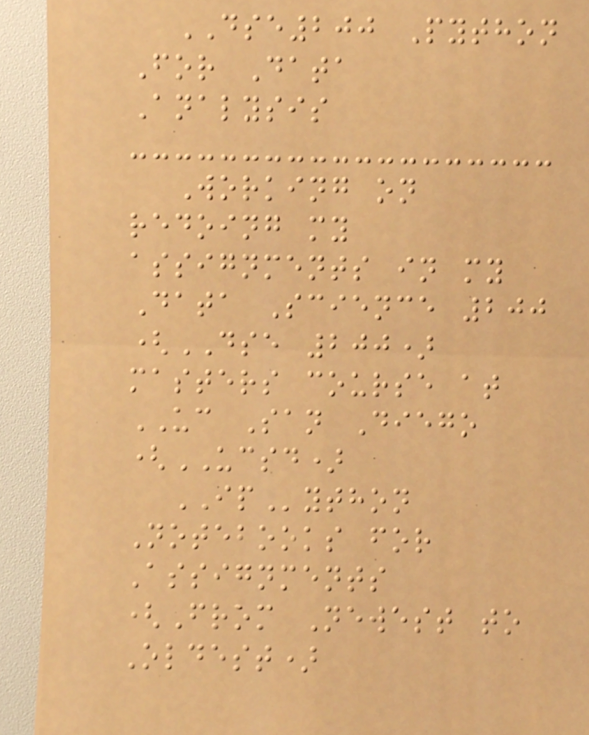DSE200 Python
For Data
Analysis
Working on
redoing my
assignments in my
Data Science 200
(DSE 200)
masters course at
UC San Diego
(UCSD)
IPython
Notebooks for
Assignments
(From Newest to
Oldest)
